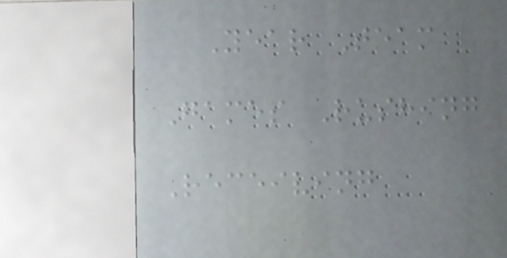Year Team
Games Rushing
Receiving
